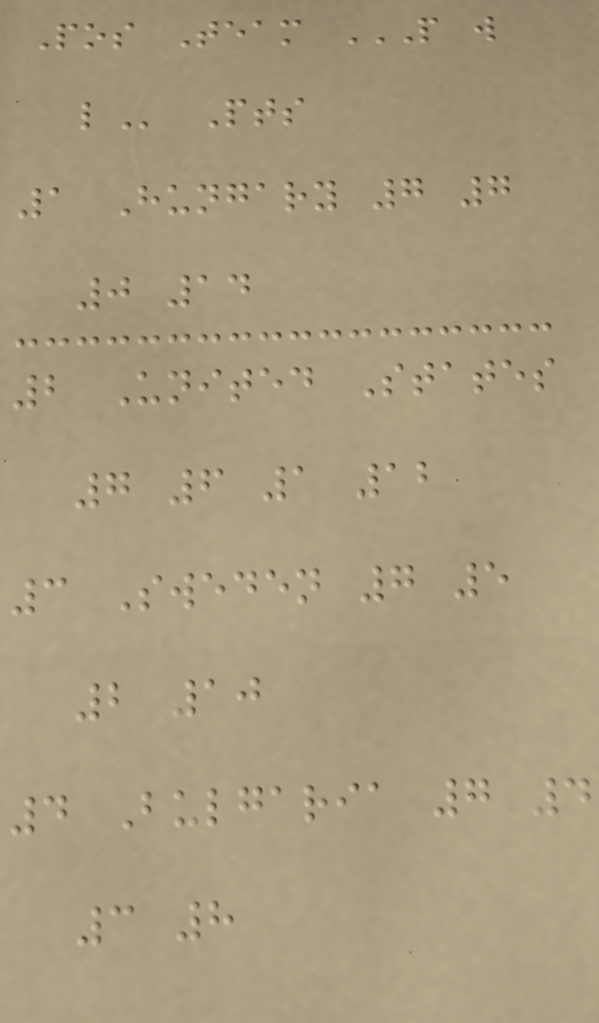Pos Team P W
L Pts
1 Hungary 7 7
0 14
2 United States
7 6 1 12
3 Sweden 7 5
2 10
4 Bulgaria 7 4
3 8
